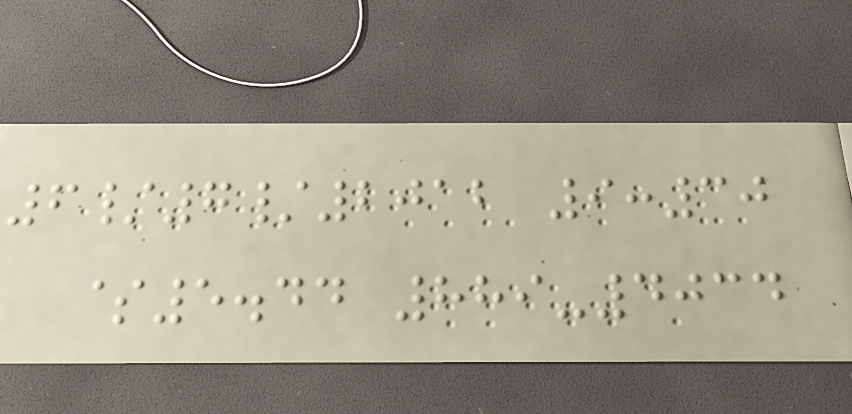6/7/2012 9:30
$5.44 889-4034
